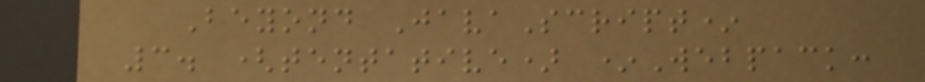Beyond JavaScript*
3. (tentative) *Webpack:
